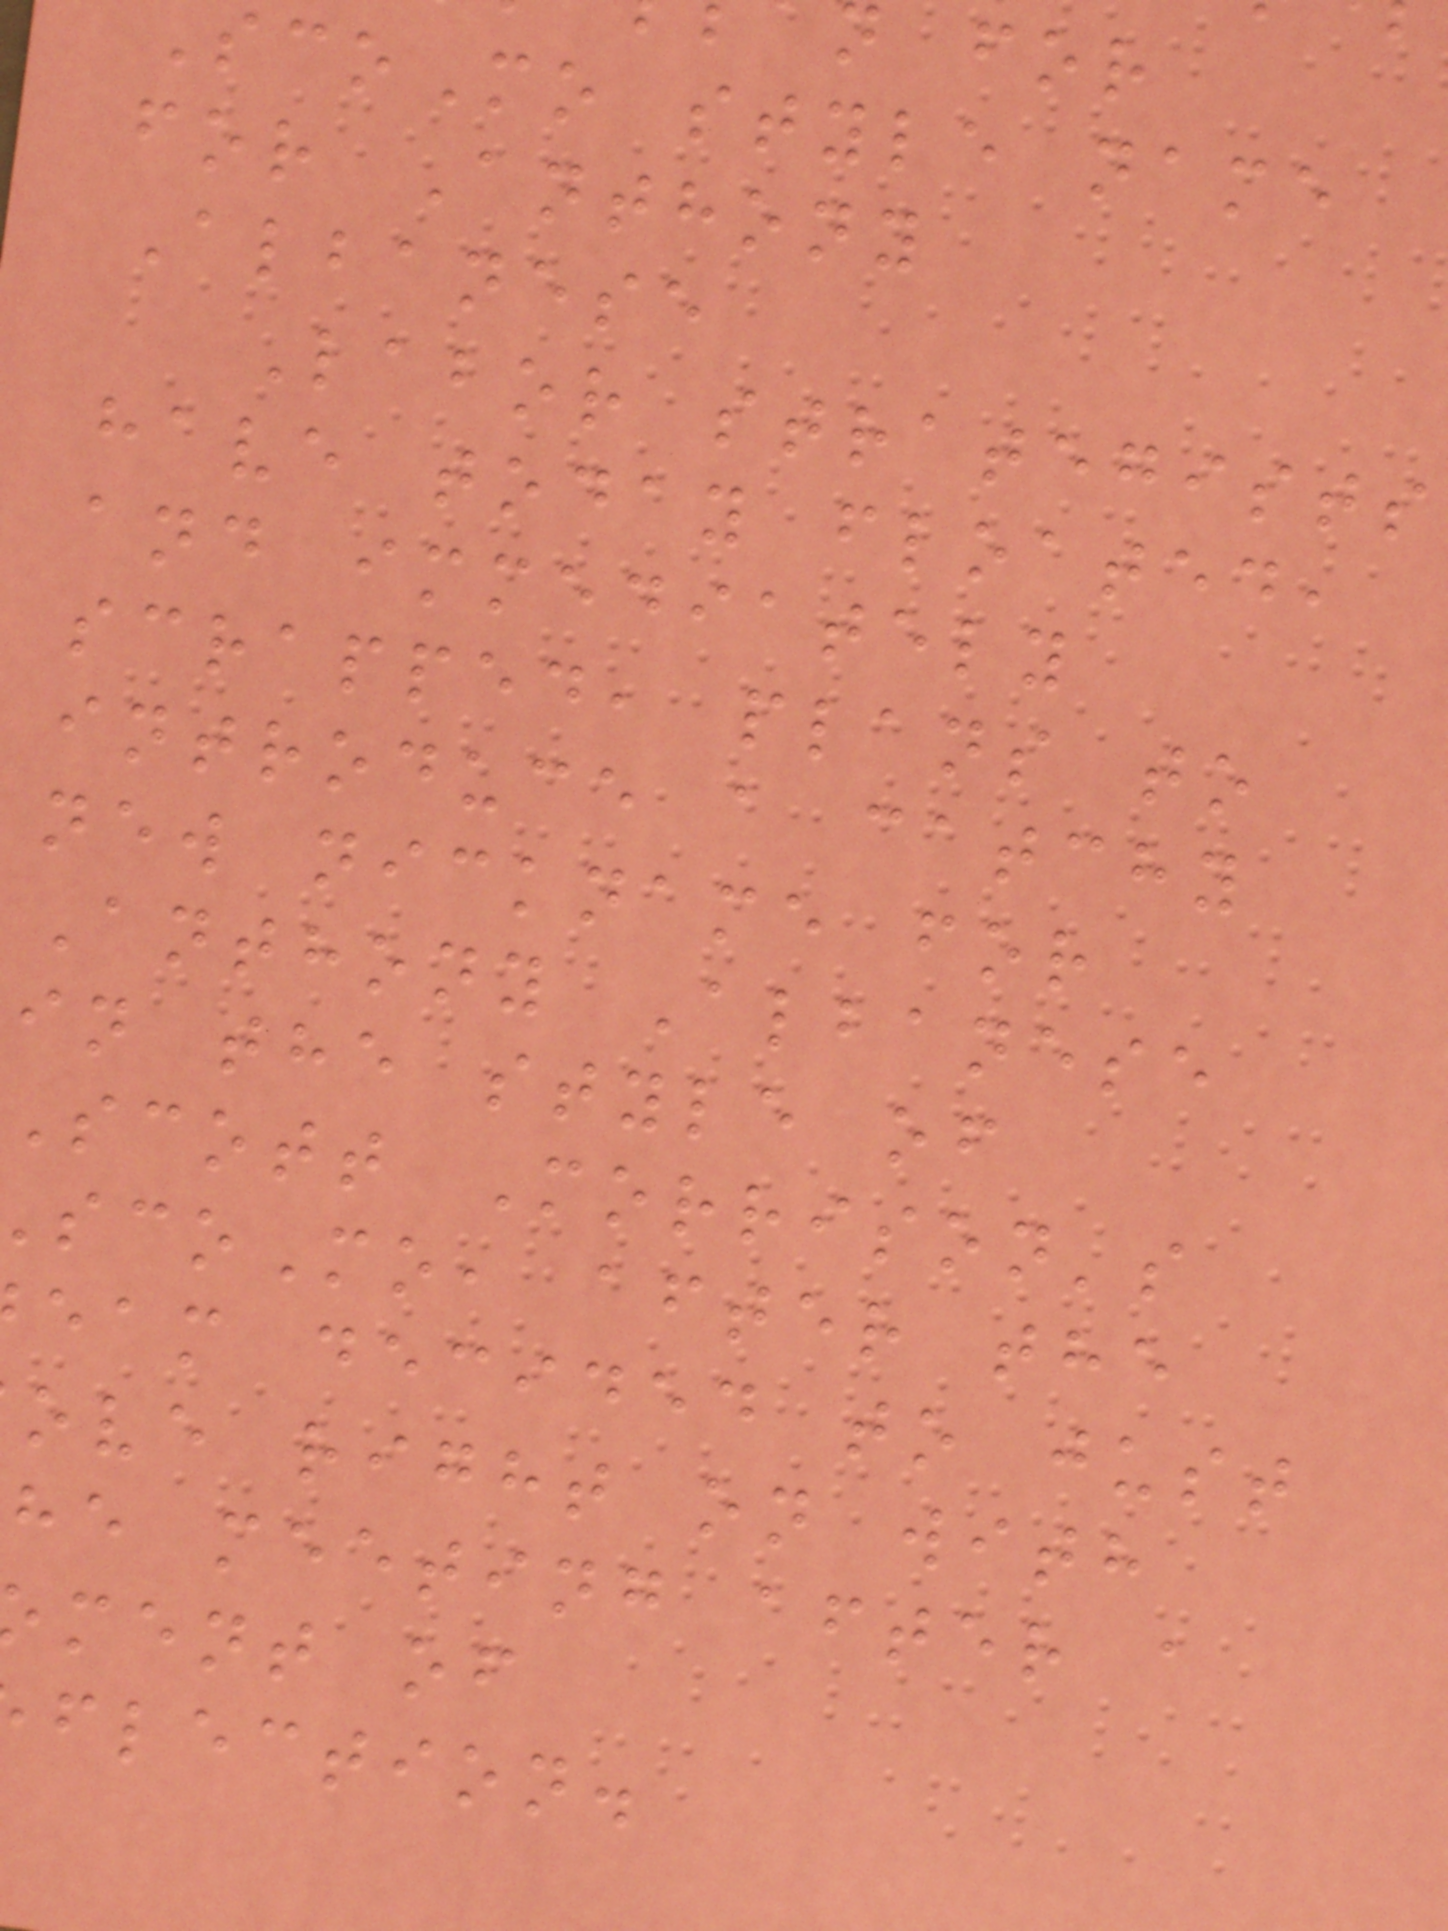n for
coMo style name
for Anthony
Albanese
Labor strategists
have today floated,
and immediately
scrapped, plans to
introduce a catchy
new nickname for
Anthony Albanese
in the style of
Scott Morrison's
coMo, after the
eam decided to just
ove right on with
he meeting after a
ment of
flection.
